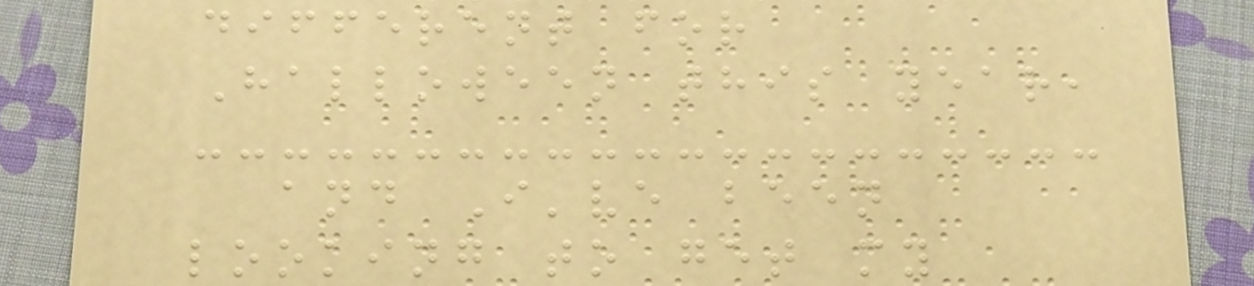different for
Halloween this year,
and I've been
looking to get my
